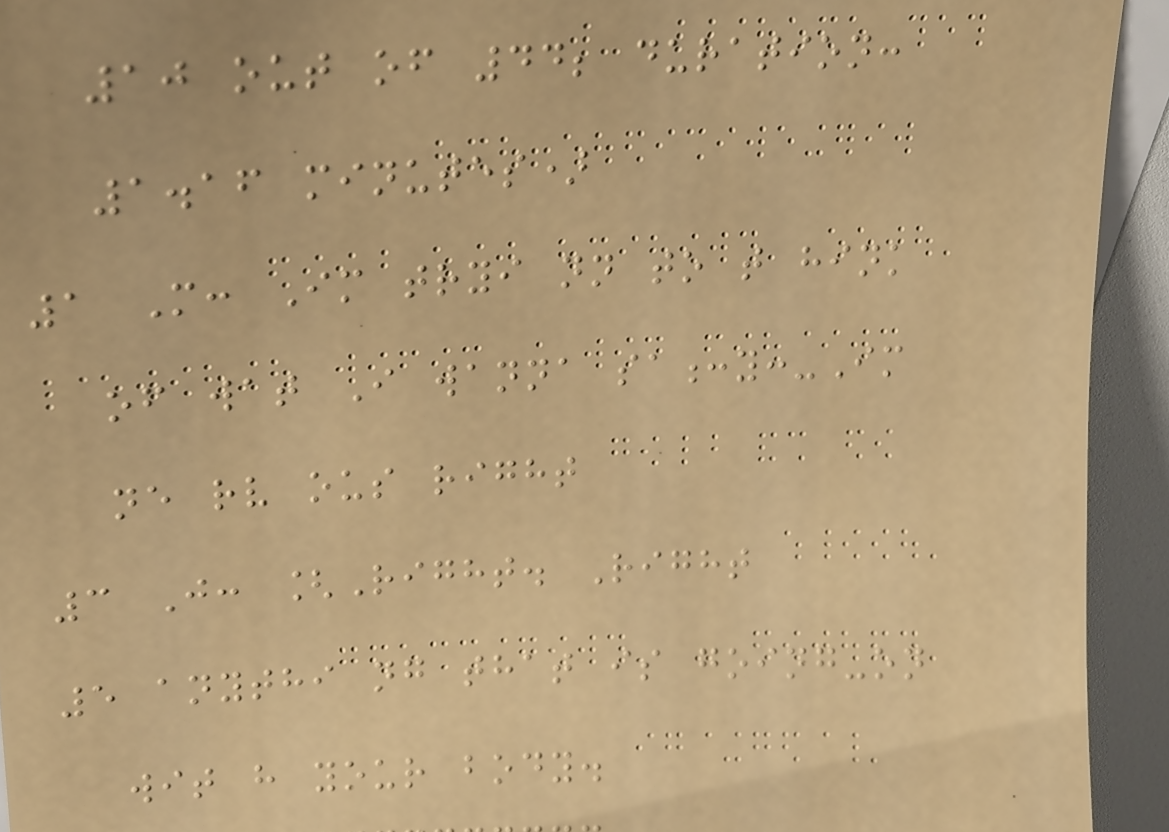10 out of 44; duration:
1.16 minutes)
1 M: Im tryi nn to t hink
of wat I wanna sa:y:-Im
ne rv ous right
3 J: [Right. Right
5 anythi ng that is going-on
wit h your body.
